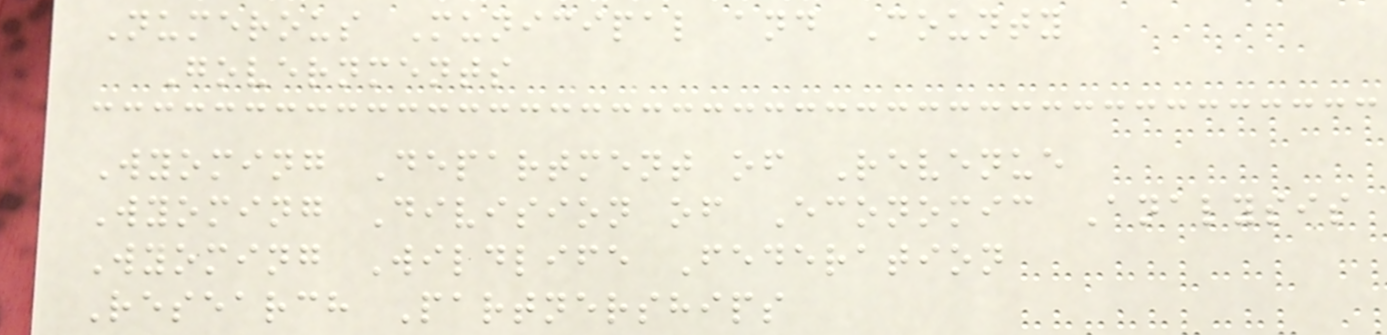Numerous Municipal and County
Governments
Wyoming Department of Revenue
Wyoming Division of Economic Analysis
Wyoming Wildlife Federation
Research Partnerships
